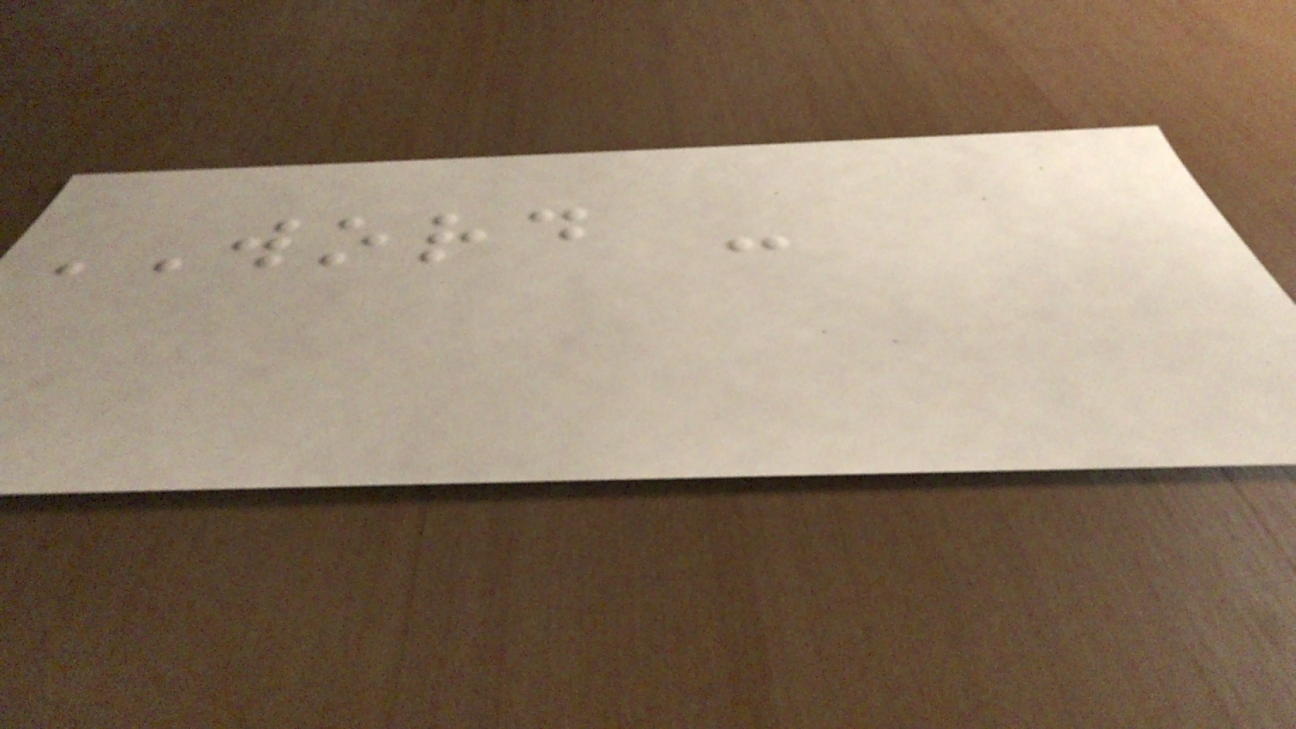WORD -
